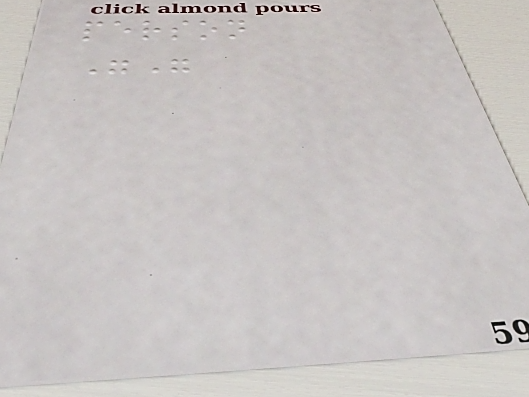person
""
